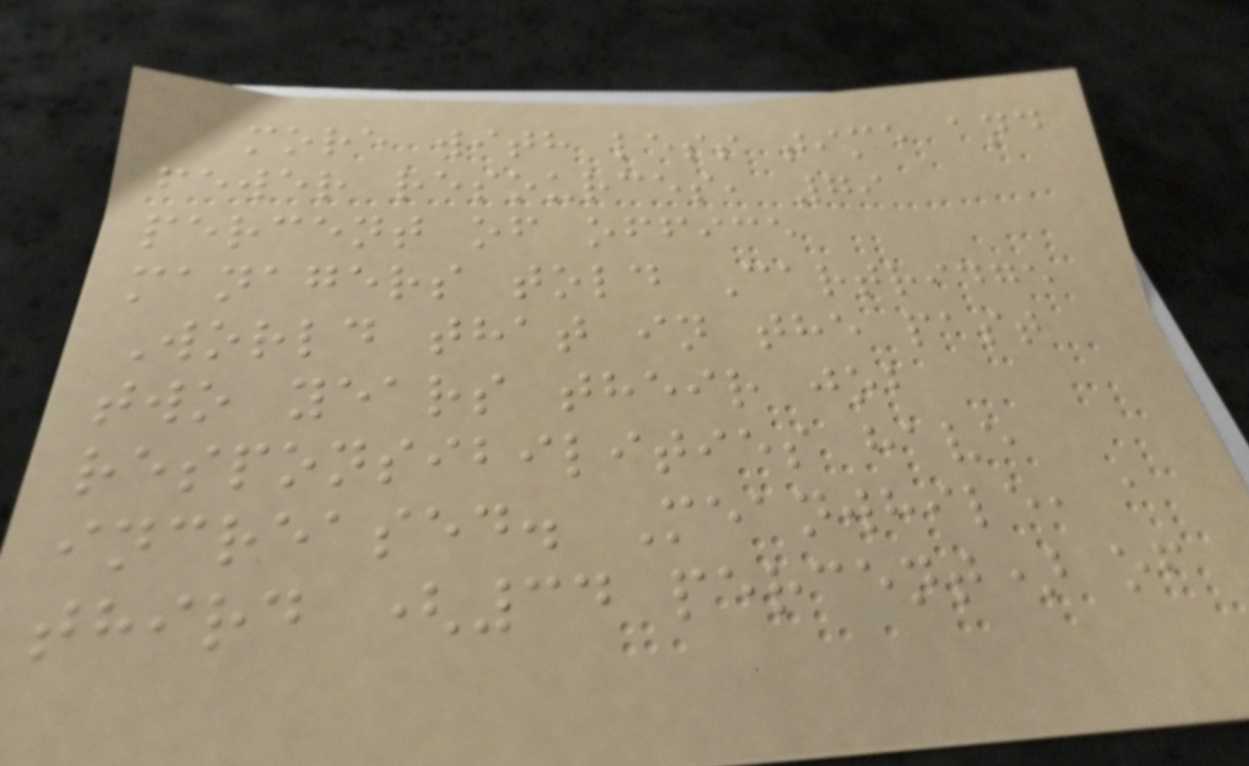more with less time and
fewer resources, 79
percent of office
managers told Cartridge
World that in the past
two years their job
responsibilities have
increased. Meanwhile, a
third (34 percent) of
